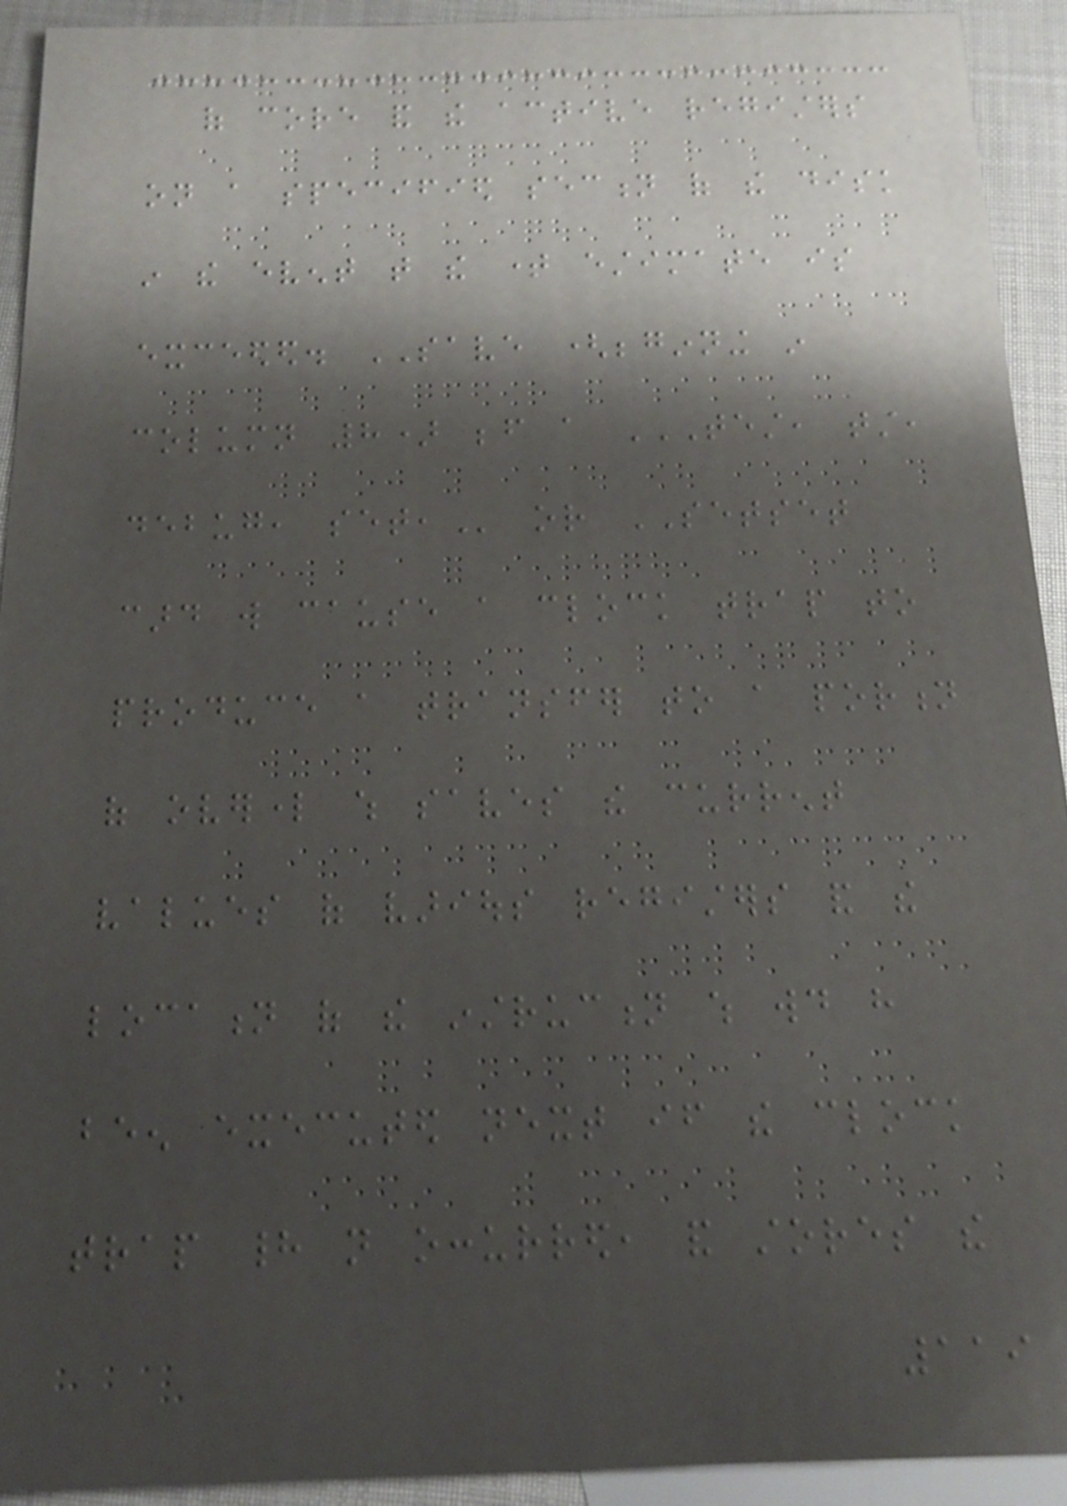of core and the active registers
on a specified section of the disk
in the event that the time estimate is
exceeded. SAVE (beginning in
column 8) before a TEST, TST,
DEBUG, SET, or SETSET
card will cause a clock trap to
produce a transfer to a portion
of overlord which saves the current
values of various registers and the
location of the instruction which would have
been executed next if the clock
trap had not occurred, and stores the
119
